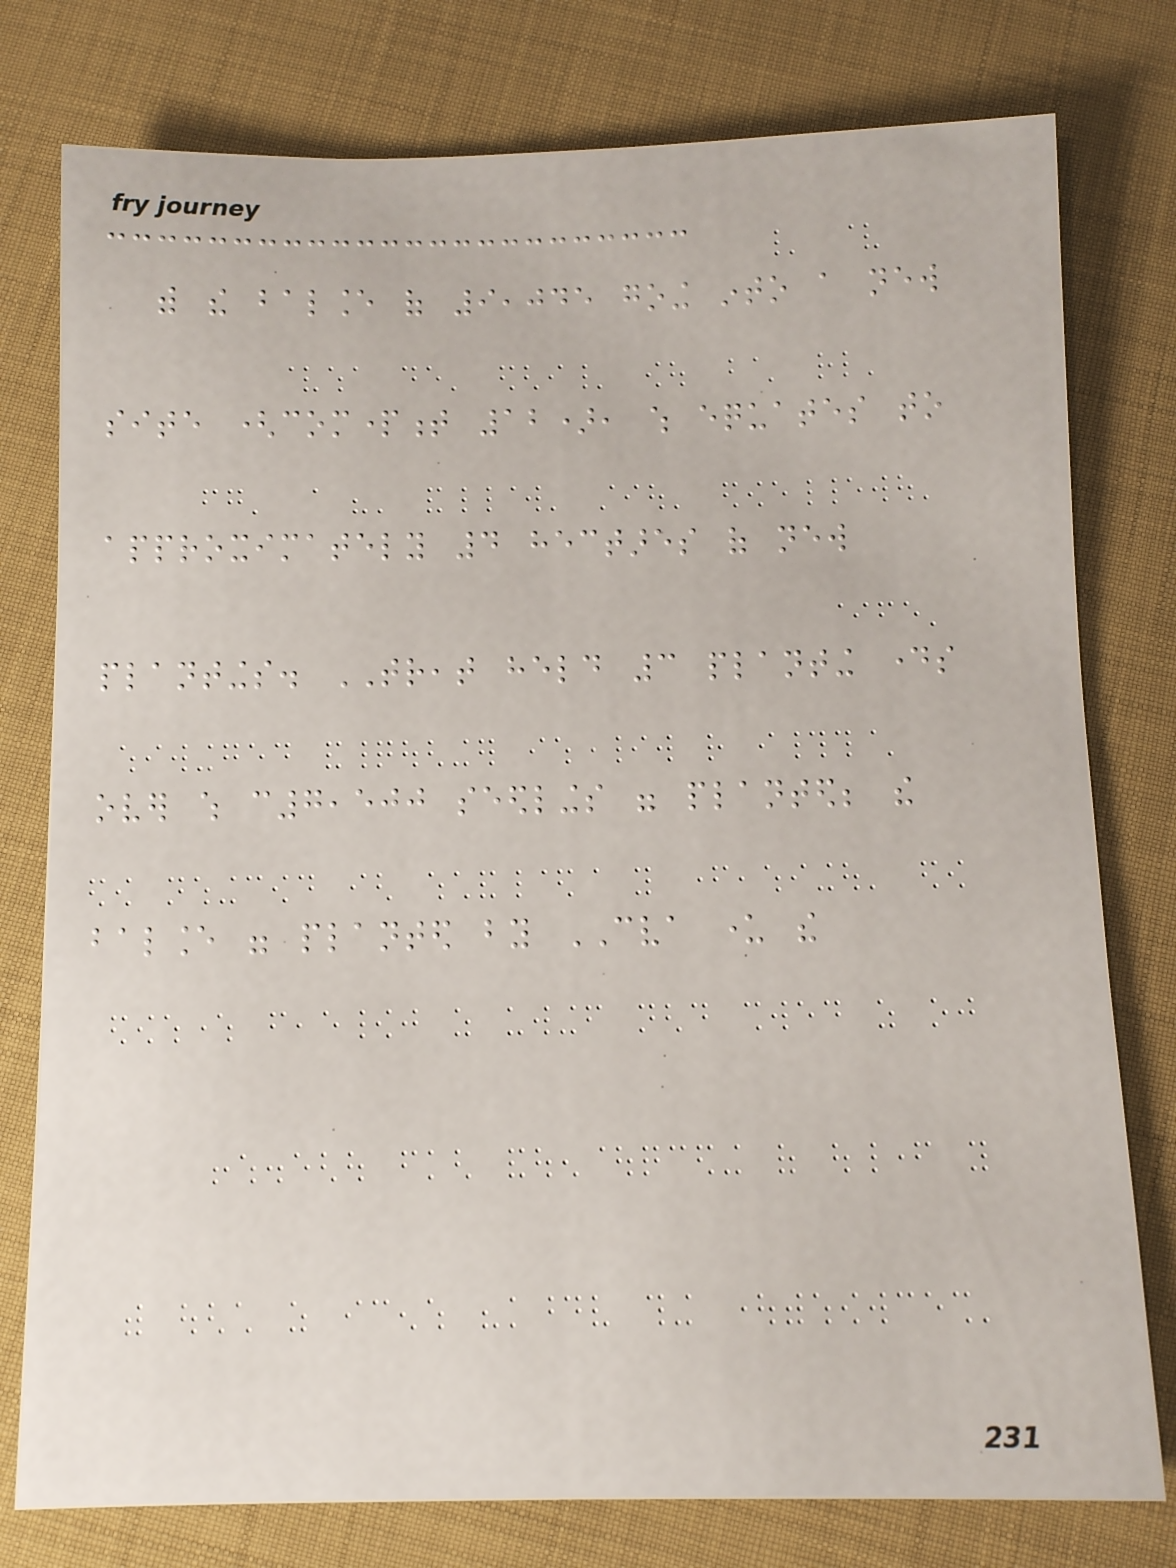with the balance of 9,045 going into a new
site (compartment 12), which equates to
approximately 4 hectares of new
plantings. TREAT held 3 planting days
over which c7,500 seedlings were planted; the
balance were planted by CVA under the
